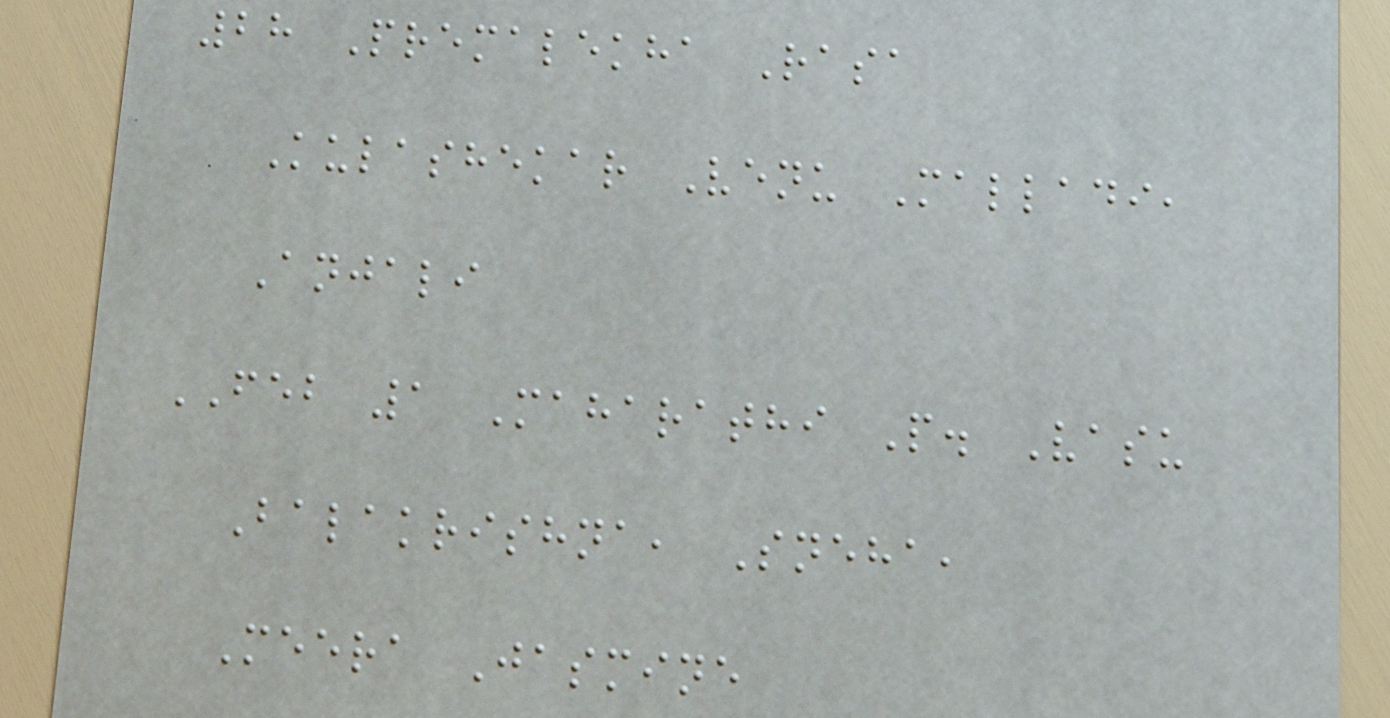28 Premalekha Rasa
Kulashekar Venu Malladi,
Anjali
FEB 1 Maharathi P. Vasu
Balakrishna, Sneha,
Meera Jasmine
